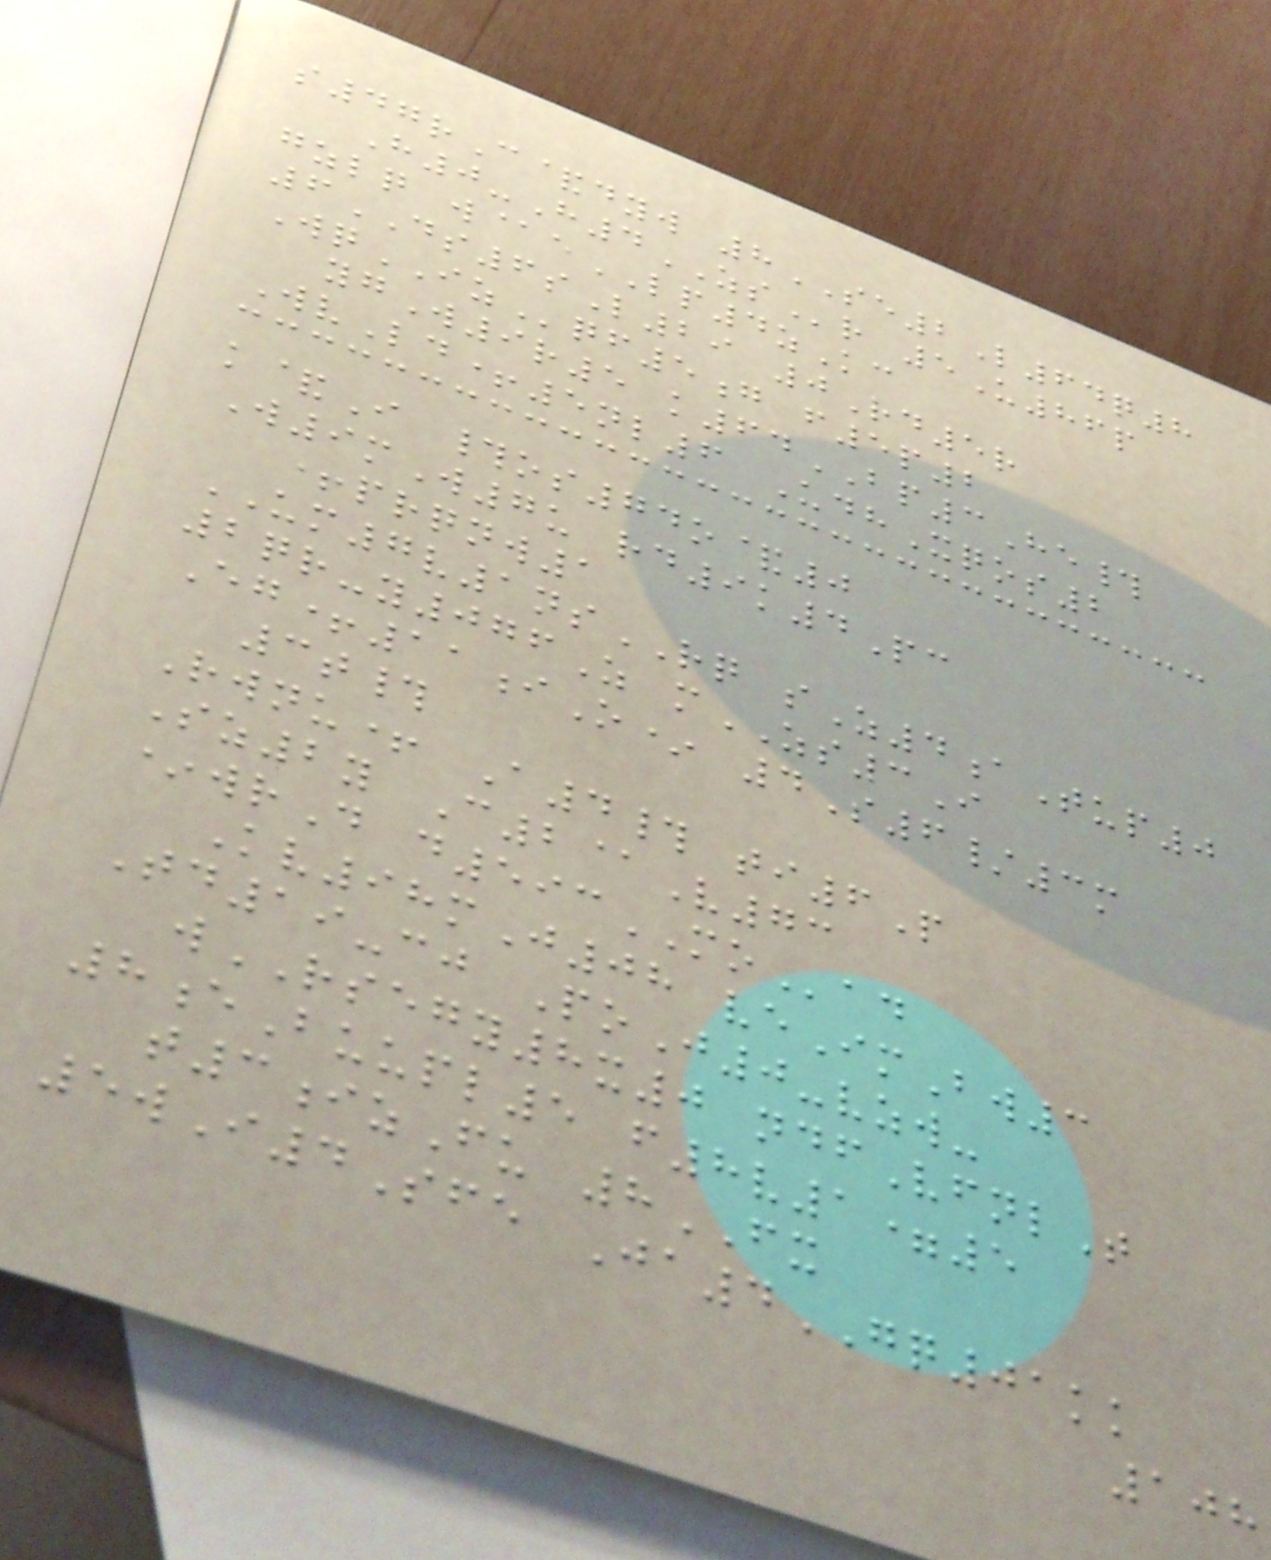s47rC&dyw 8SE2L64q8
H0-H4ZSr 5U86p
gzlq w@eLP4zKc
6DS6sL29 0Rd5r
WqIZqf5g f5p2
ygW9r5 k64BP3He#
WvLd+5nl6 UdhXqos2
k&I #os74o&0
W9mW7u rd9k4Pc
+prqnw1
UM7v1nsRQ sZ4aTup0
2qr-y076Z mZS3I
Eg+11iO* 4S6/3m
3t#
Rwnu+ A4# ti6P
Sz2y C2@V73
*wrD d593MOad
Kv98mJ08 veImBw3
Td19-cj PoJ0-vzw-
wRSEGY8x0 ndfVfnlT
8eBuupl5 f8v1=5
t3izFu 8FX
5wI4Sfe Ja4GQ01kk
108
